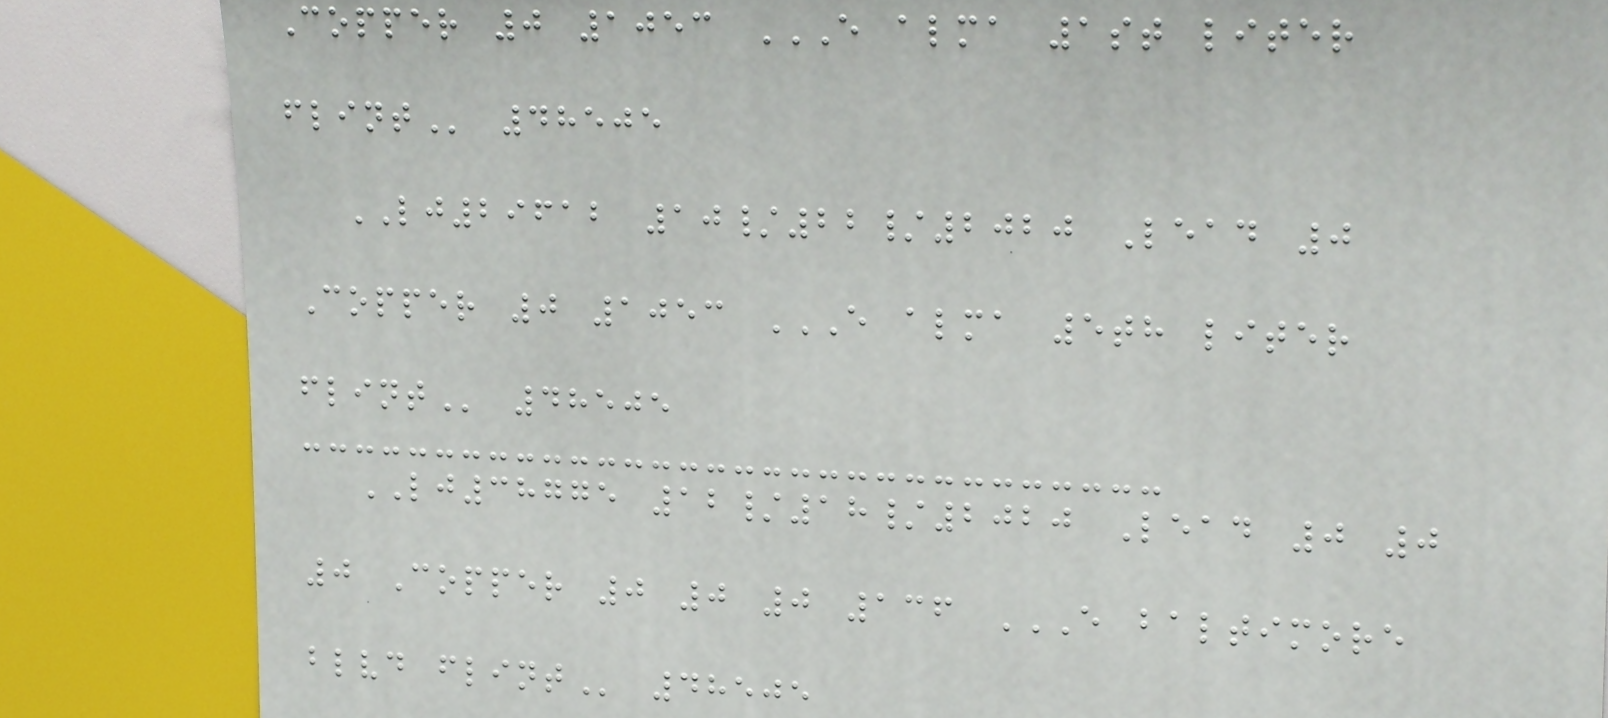Copper 0 1053 E ALMA 1ST LITER
FLINT 48505
LJ29612 10/22/2020 Lead 0
Copper 0 1053 E ALMA 5TH LITER
FLINT 48505
LJ38775 12/18/2020 Lead 0 0
0 Copper 0 0 0 136 E BALTIMORE
BLVD FLINT 48505
